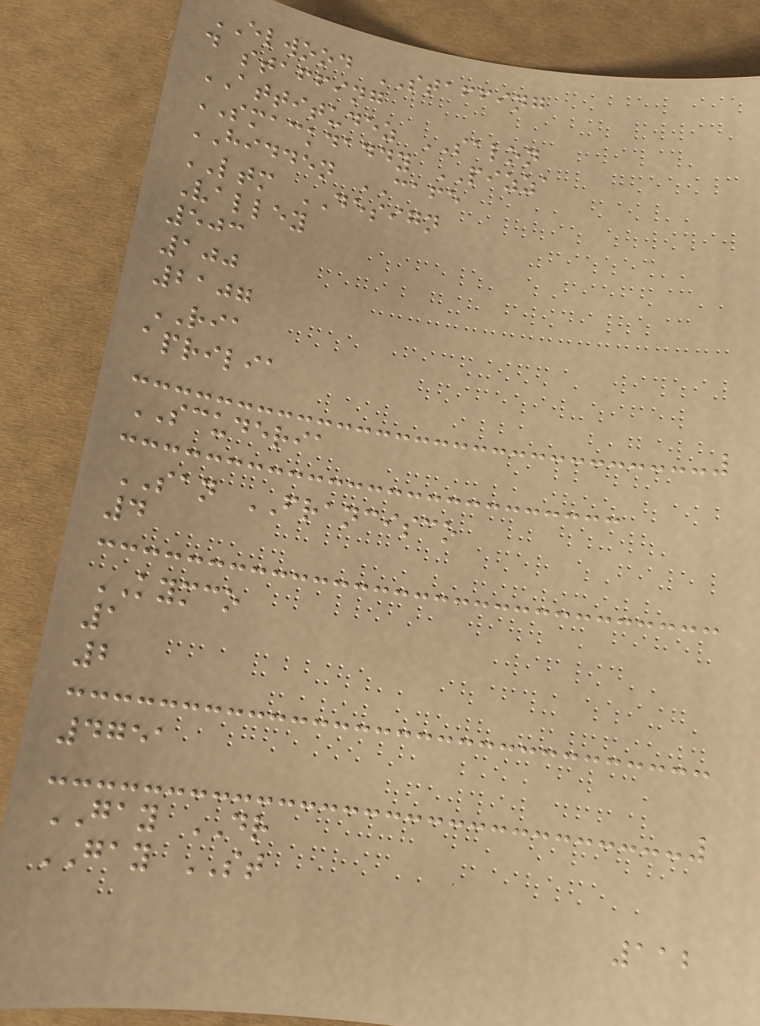ELWOOD STAFFING
d staffing
ATTITUDEZ SALON
SMACKDADDY PIZZA
HIDDEN CAFE
LTM DESIGN
Valley
503
100
2107
RIA
aprilia
SCUDERIA
SAN FRANCISCO
4
KYMCO
1
2
4751
GAY DR
GAY ST
112
